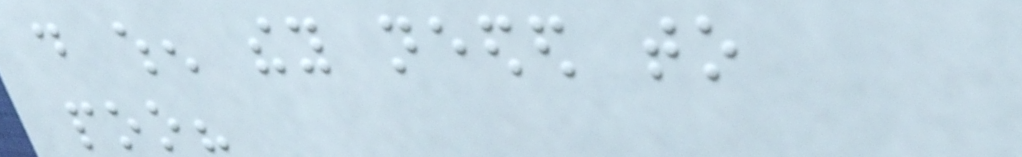do when they needed to
poo?
